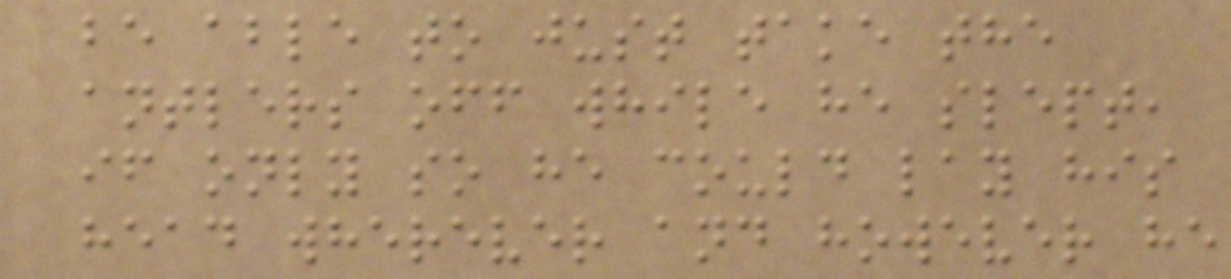be able to just take the
antlers off while he slept,
if only so he could lay his
head wherever and however he
